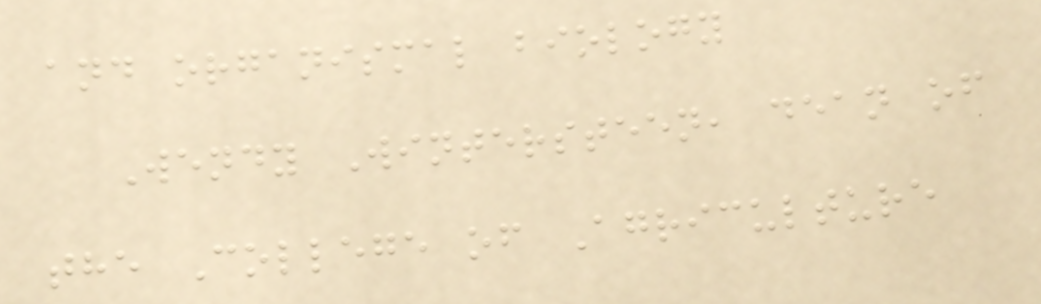and organismal biology
Wendy Wintersteen, dean of
the College of Agriculture
